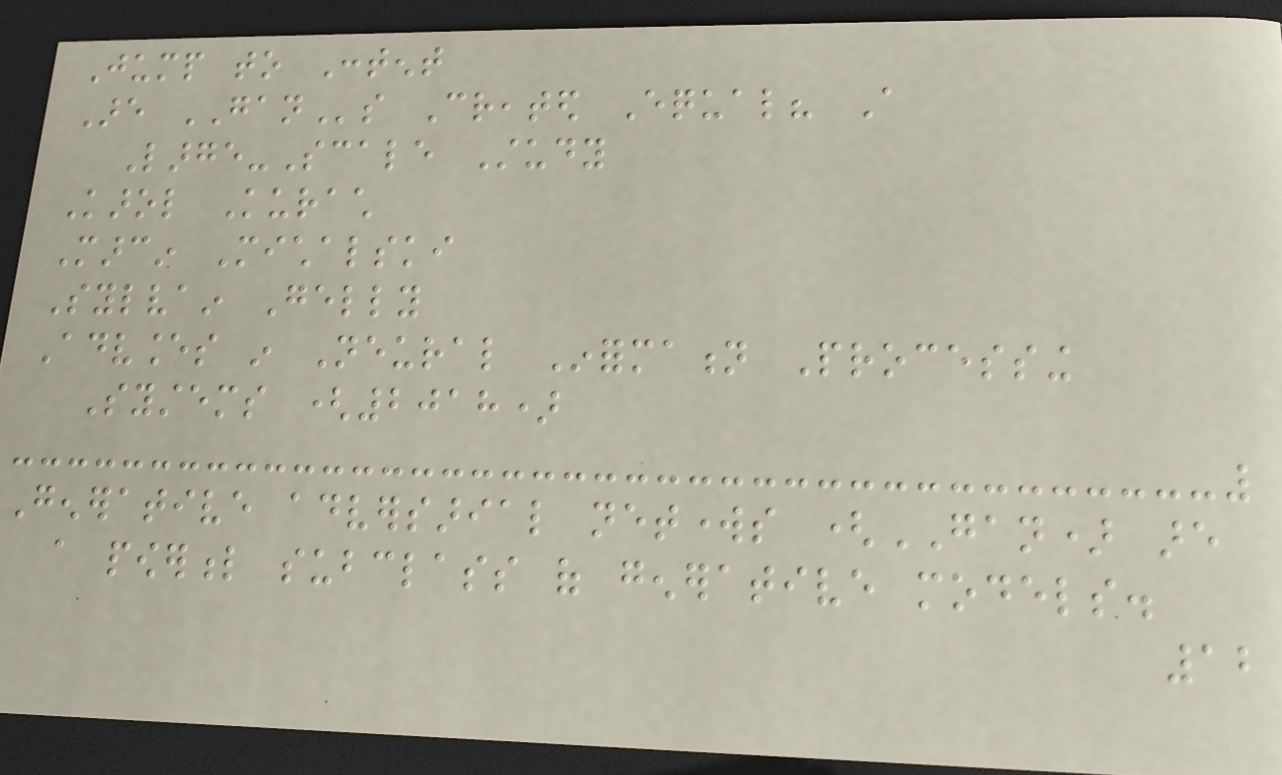Jump to Content
Are GANs Created Equal? A
Large-Scale Study
Karol Kurach
Marcin Michalski
Sylvain Gelly
Advances in Neural Information Processing
Systems (2018)
Generative adversarial networks (GAN) are
a powerful subclass of generative models.
12
